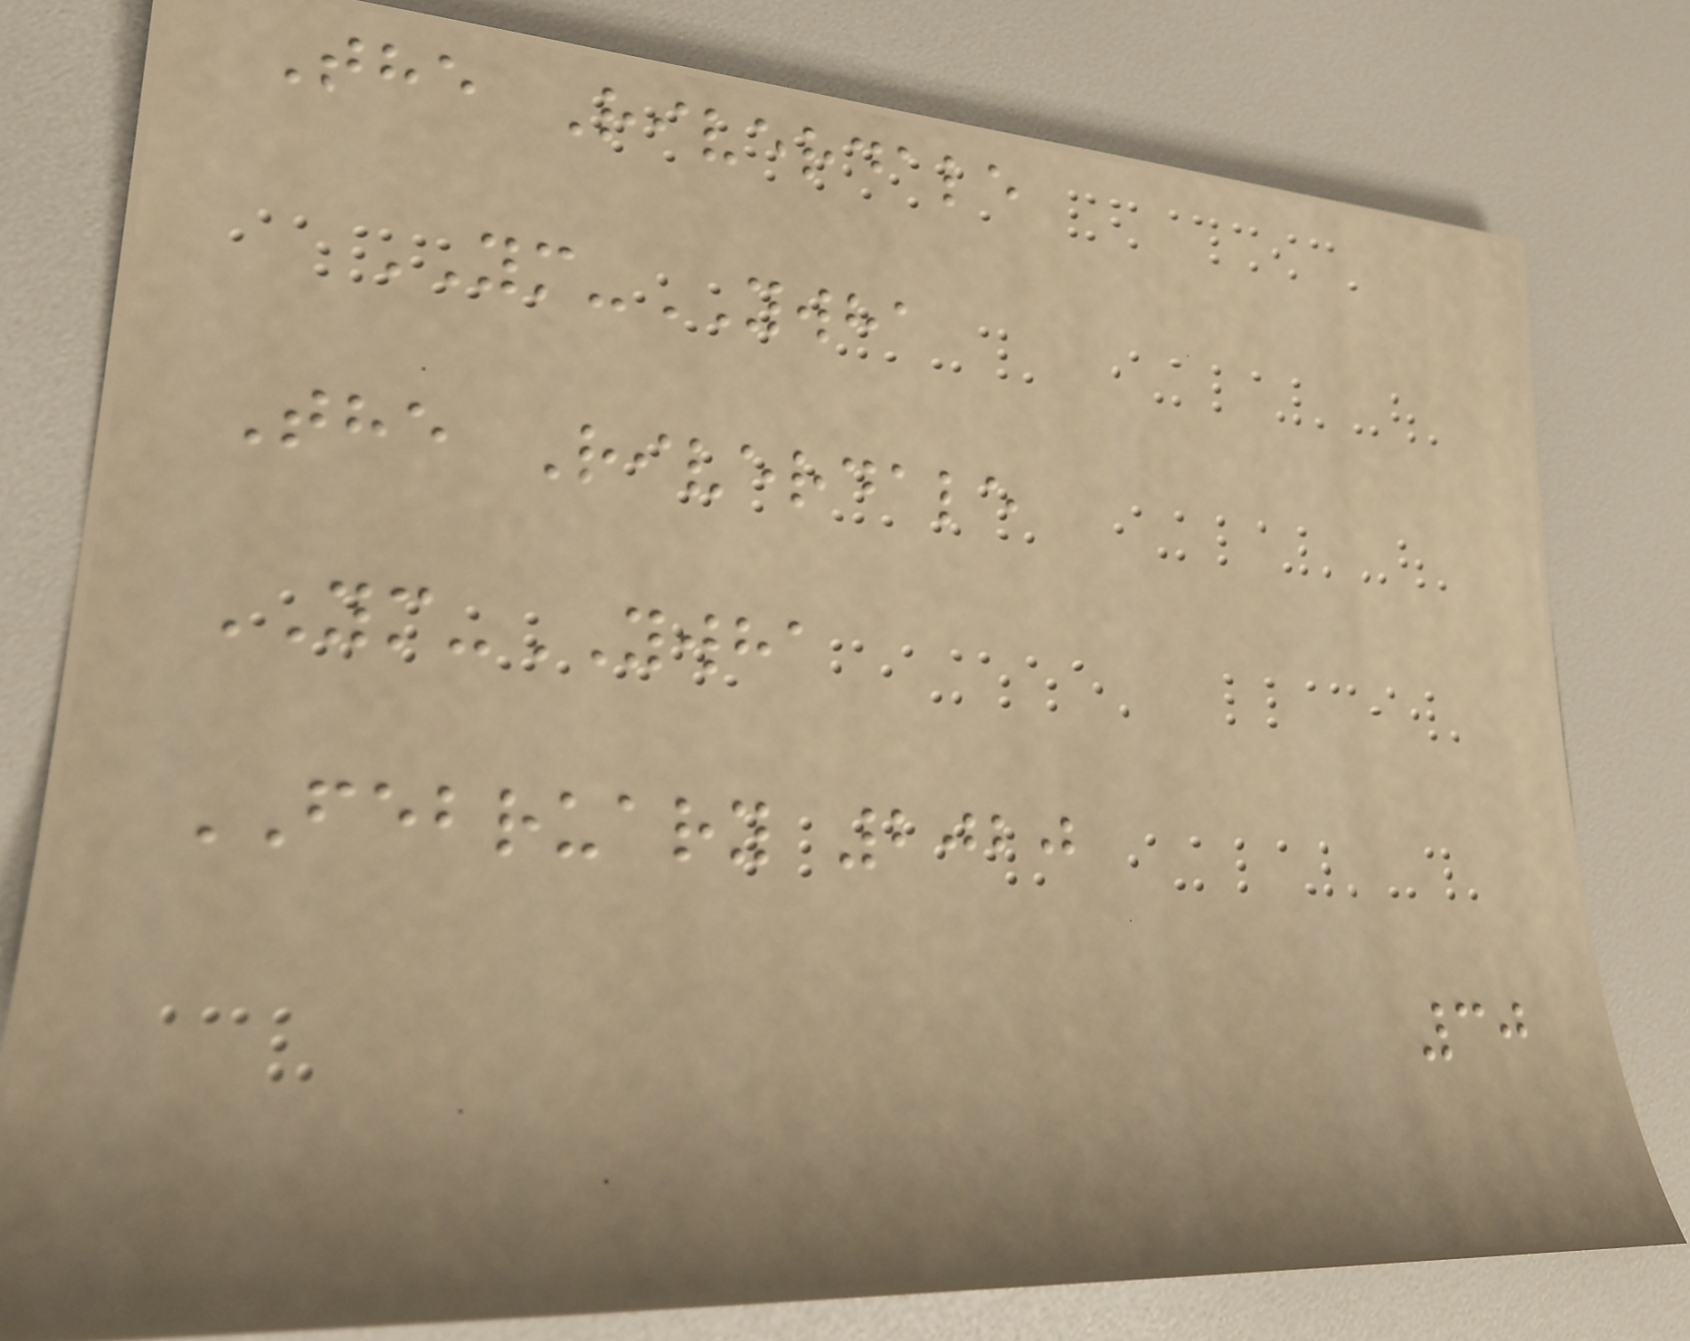The Riverdale
YM-YWHA
The Riverdale
YM-YWHA
FEBRUARY 2020
30
